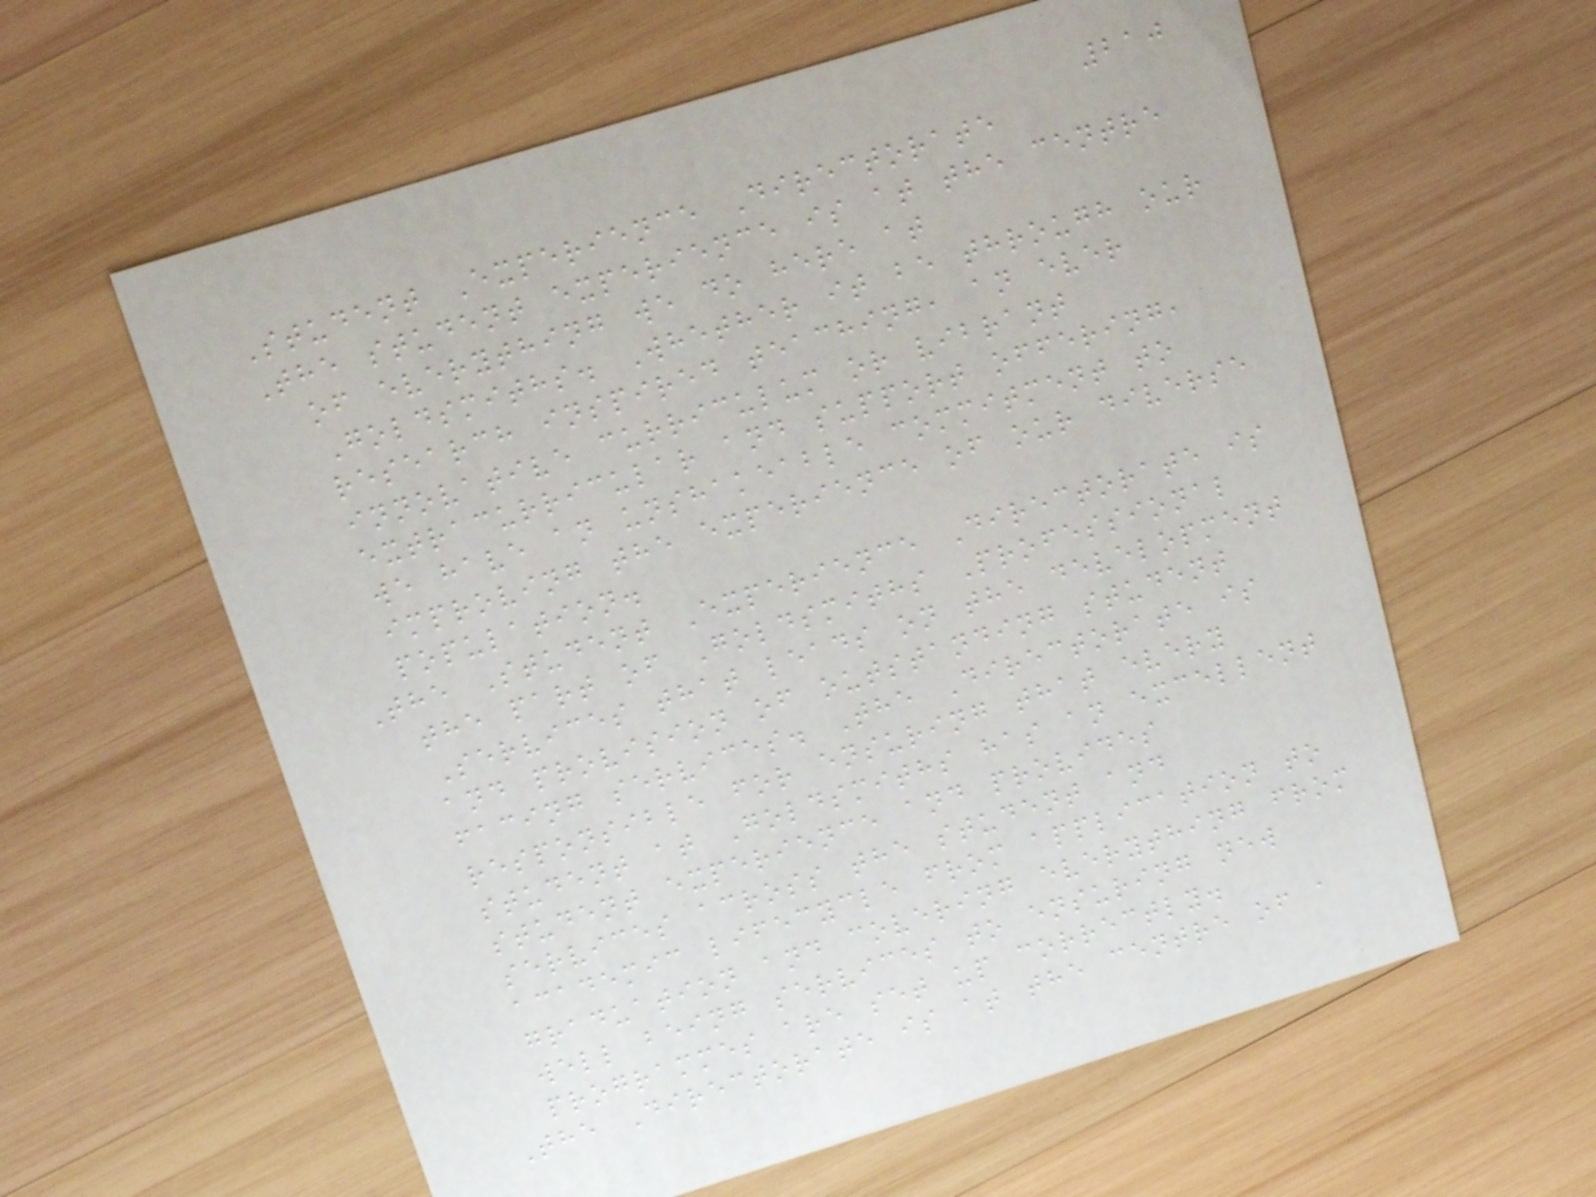210
Student Experience Directorate
The student experience is at the centre
of everything we do here at
Goldsmiths. Whether it be through our
research inspired teaching, an ever
innovative curriculum or vibrant
extracurricular and support offering,
we have an unshakeable commitment to
improving the experience of our diverse
population.
The Student Experience Directorate is
the part of Goldsmiths Professional
Services that leads on the development
and provision of outstanding student
facing services. The Directorate is
responsible for ensuring that every
student at Goldsmiths has an excellent
student experience and provides
services across the student and
academic lifecycle from application to
graduation and covering everything from
well being services to ensuring new
programmes are set up correctly.
The Directorate is at the centre of a
